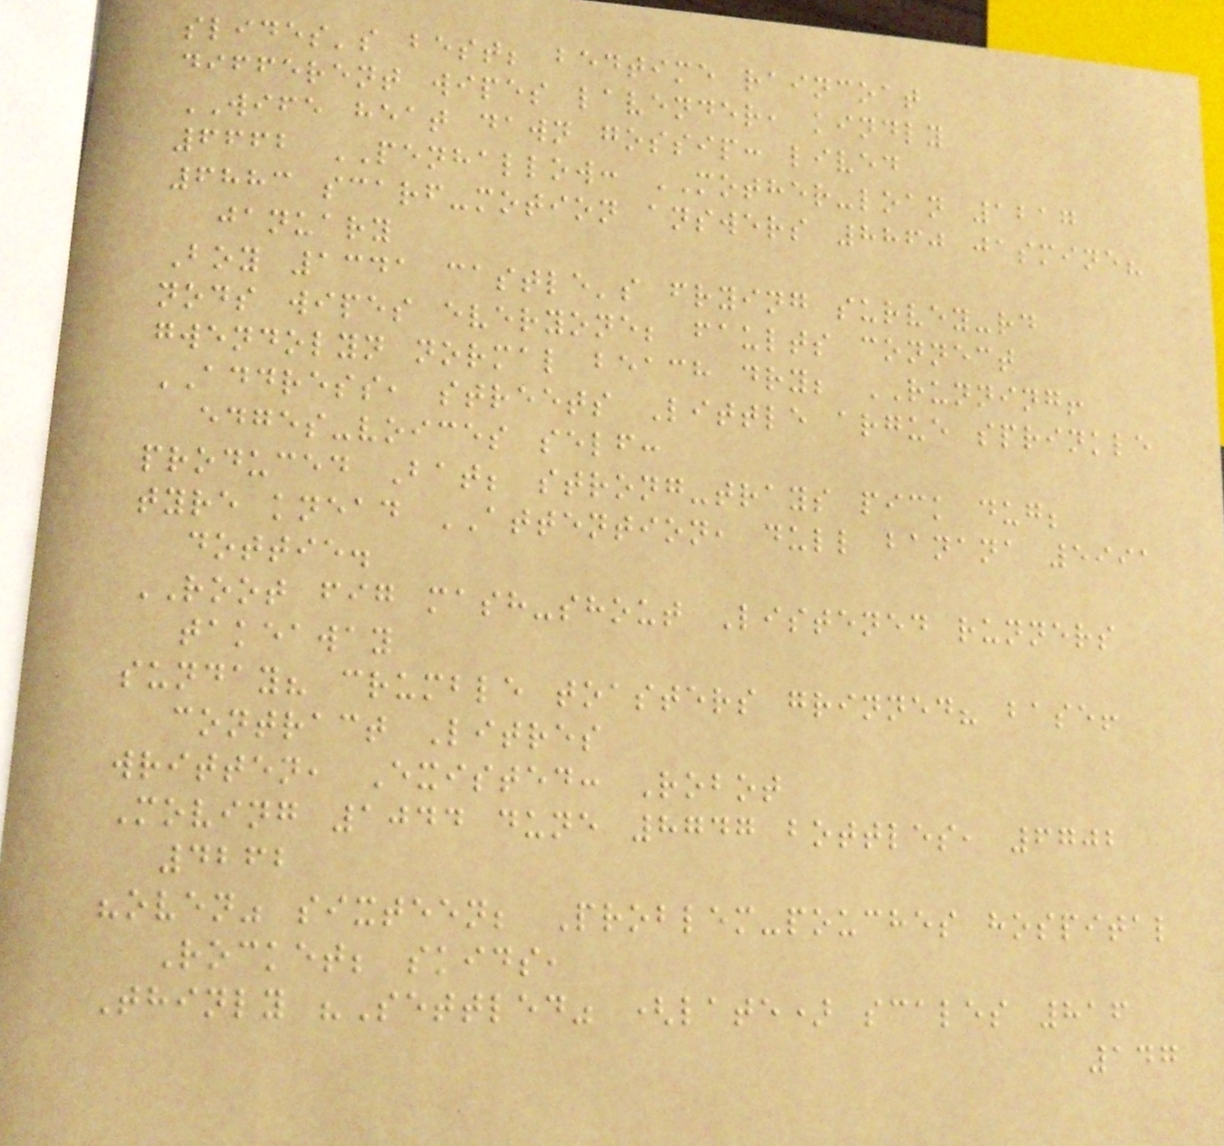slides's best; bedtime raincoat
different wipes lavender, kindly
WIFE heat dawn gossip: lived
6662 PENHALLOW: MOTHER-loan 1217
6883 scarf-motion answers 8860 jasmine?
january
Boy 1341 castle's frying survey-rd
nods wipes everyone; faults connect
gwendolyn normal beach dry; RUNNING!
ADDRESS, streets Little argue sprinkle
edges-voices self:
produced Bat; strong-trays pick dug;
tyre knead ATTENTION, dull banana 5991
dottie.
ROOT fig mash-shout Listened runners
takeaway
sunday? crumble toasters grinned? base!
contract Litres
written, Existed: Robot
Moving 1044 dune 8747 bottles, 6702
4262
"oven" sixteen; Problem-pouches hospital
Rocket; skids,
Thinly "Settled" (late) scales 816
147
